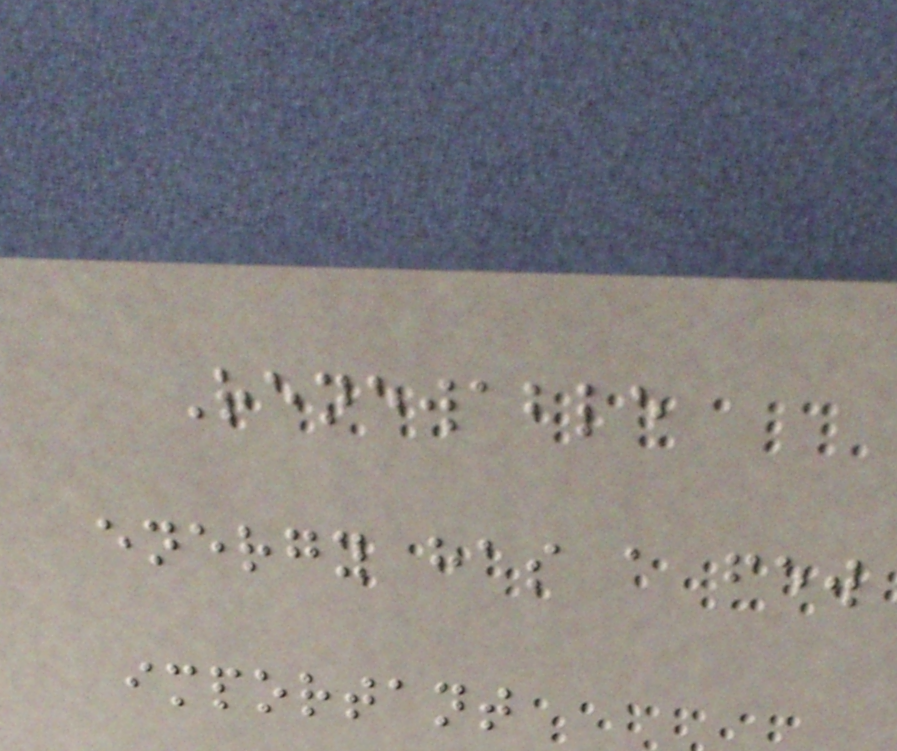Renewable
energy has a few
important
